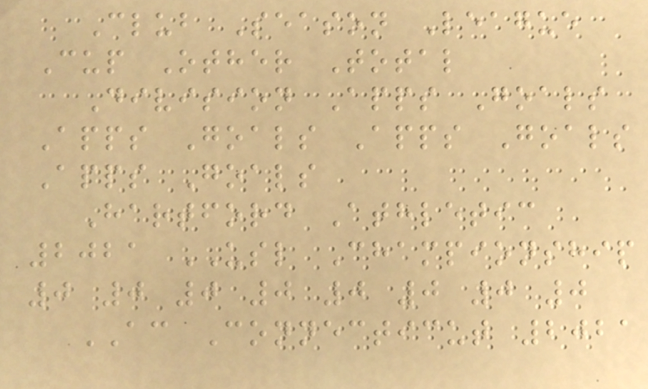Club Season League
Cup Other Total
Division Apps Goals
Apps Goals Apps Goals
Apps Goals
Hartford Athletic
2021 USL Championship
0 0 0 0 0 0 0 0
AC Connecticut 2021
